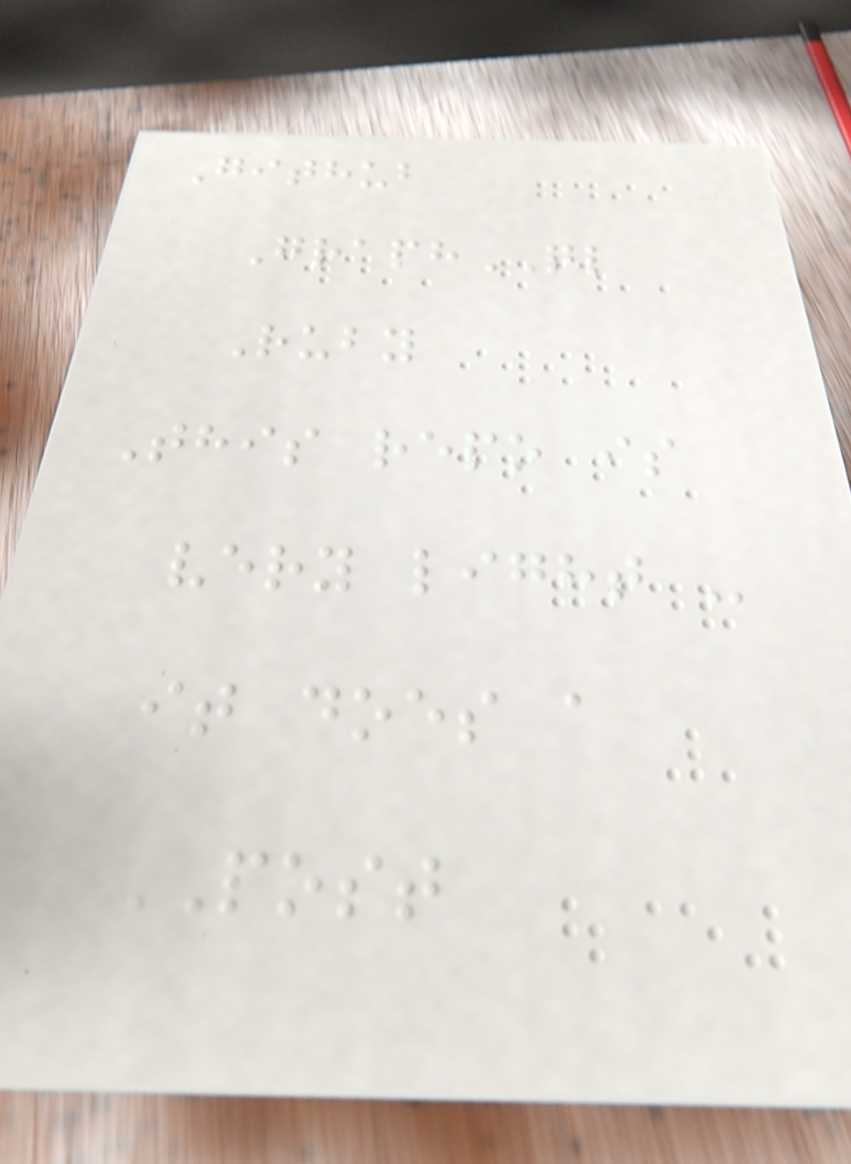Github
GraphQL
Ruby
This repo is
very light -
it does a
POST
